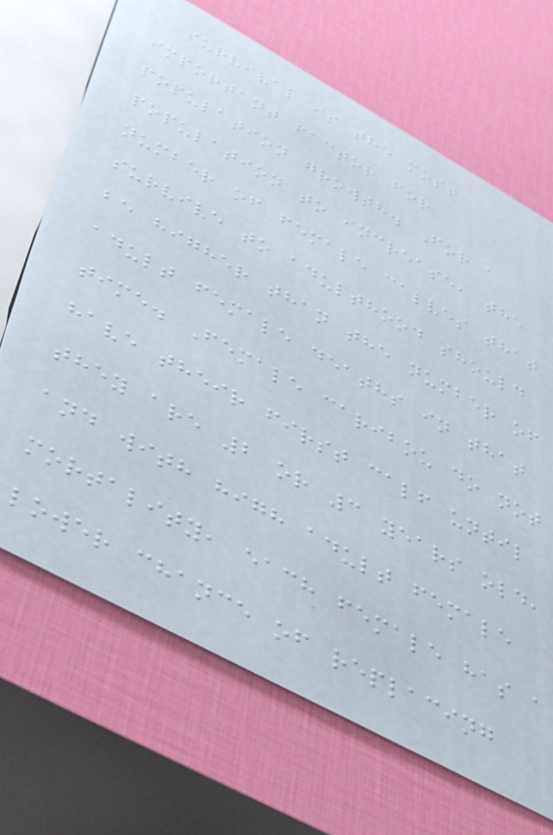survival is the most
important factor for
population growth. For a
population to increase, the
number of female calves that
survive to adulthood should
be higher than the number of
adult female deaths in that
time. Female caribou do not
have their first calf until
they are 2 or 3 years old,
and with high adult female
mortality, each female has a
lower chance of replacing
